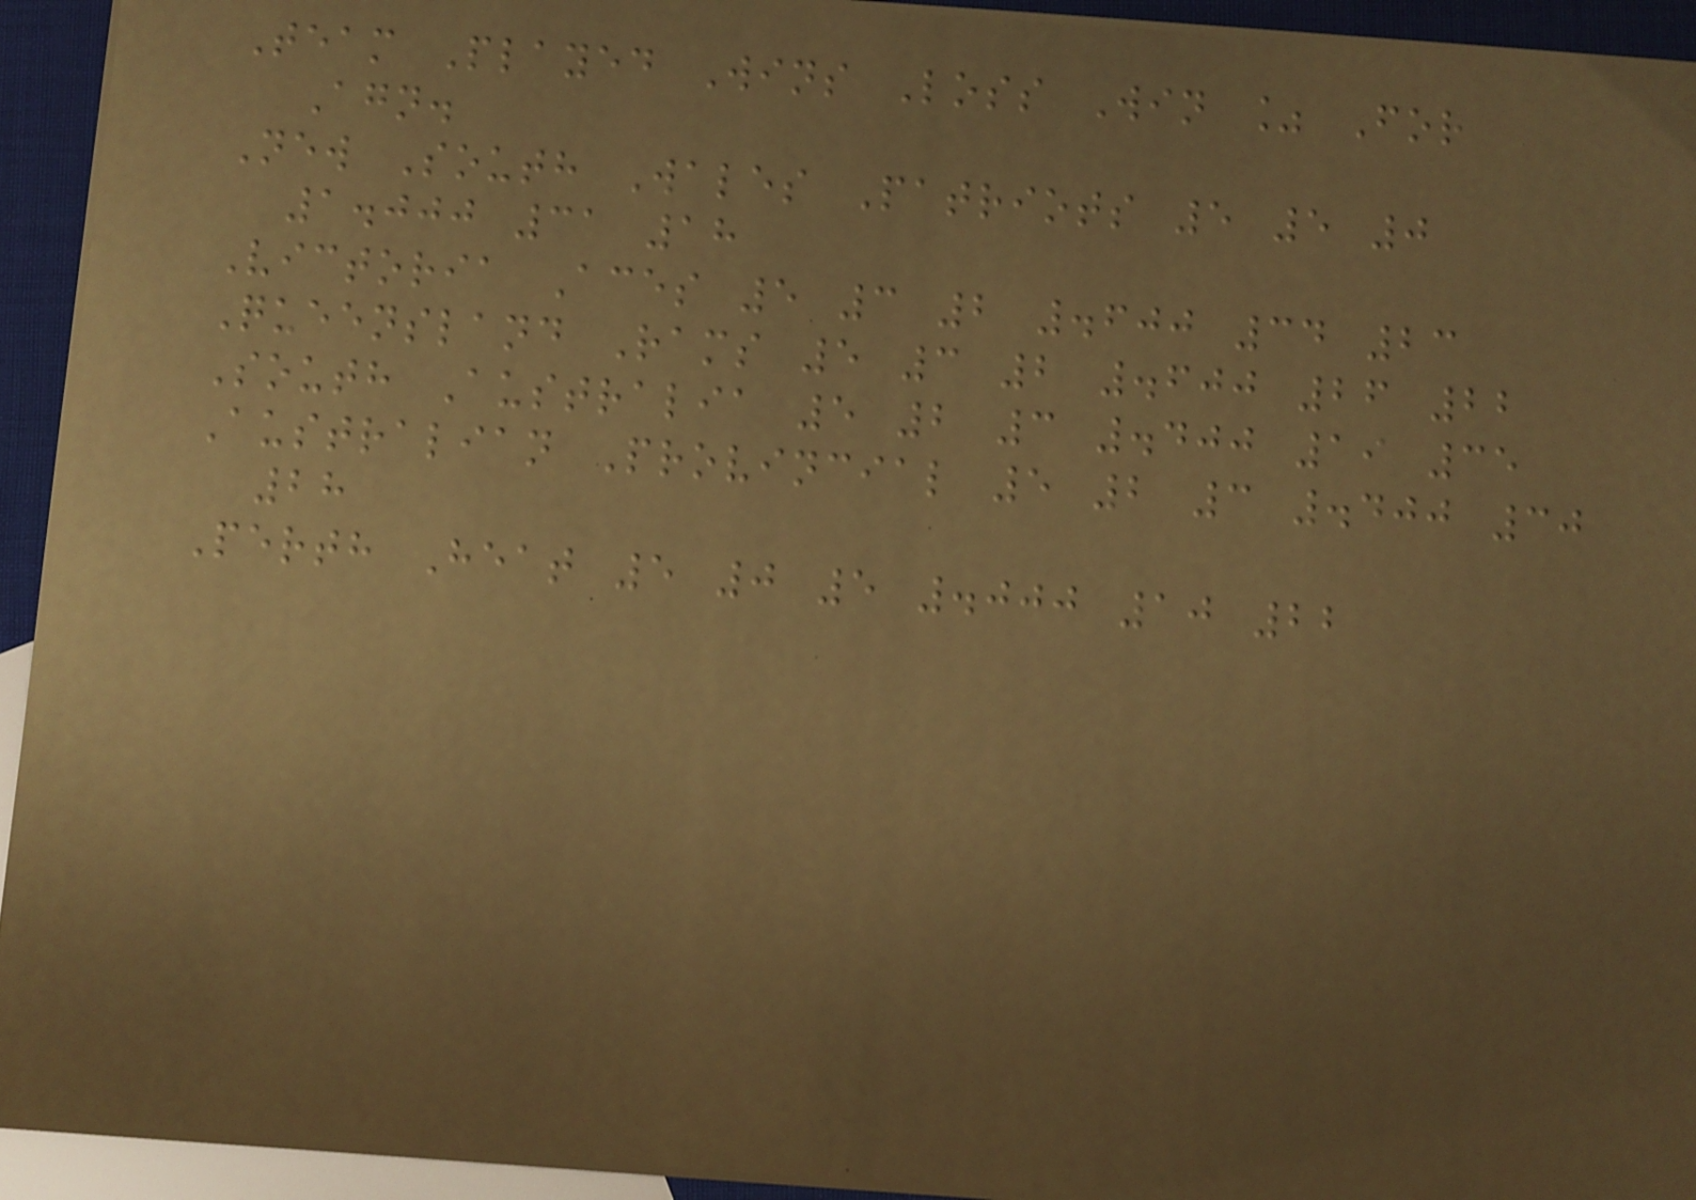Team Played Wins Loss Win % For
Agn.
New South Wales Patriots 5 5 0
1.000 31 18
Victoria Aces 5 3 2 .600 34 23
Queensland Rams 5 3 2 .600 26 22
South Australia 5 2 3 .400 19 35
Australian Provincial 5 2 3 .400 30
28
Perth Heat 5 0 5 .000 10 22
